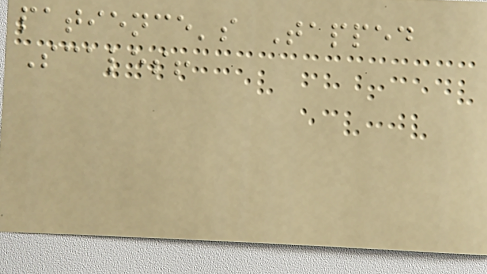patience's Tapped
Scales!
